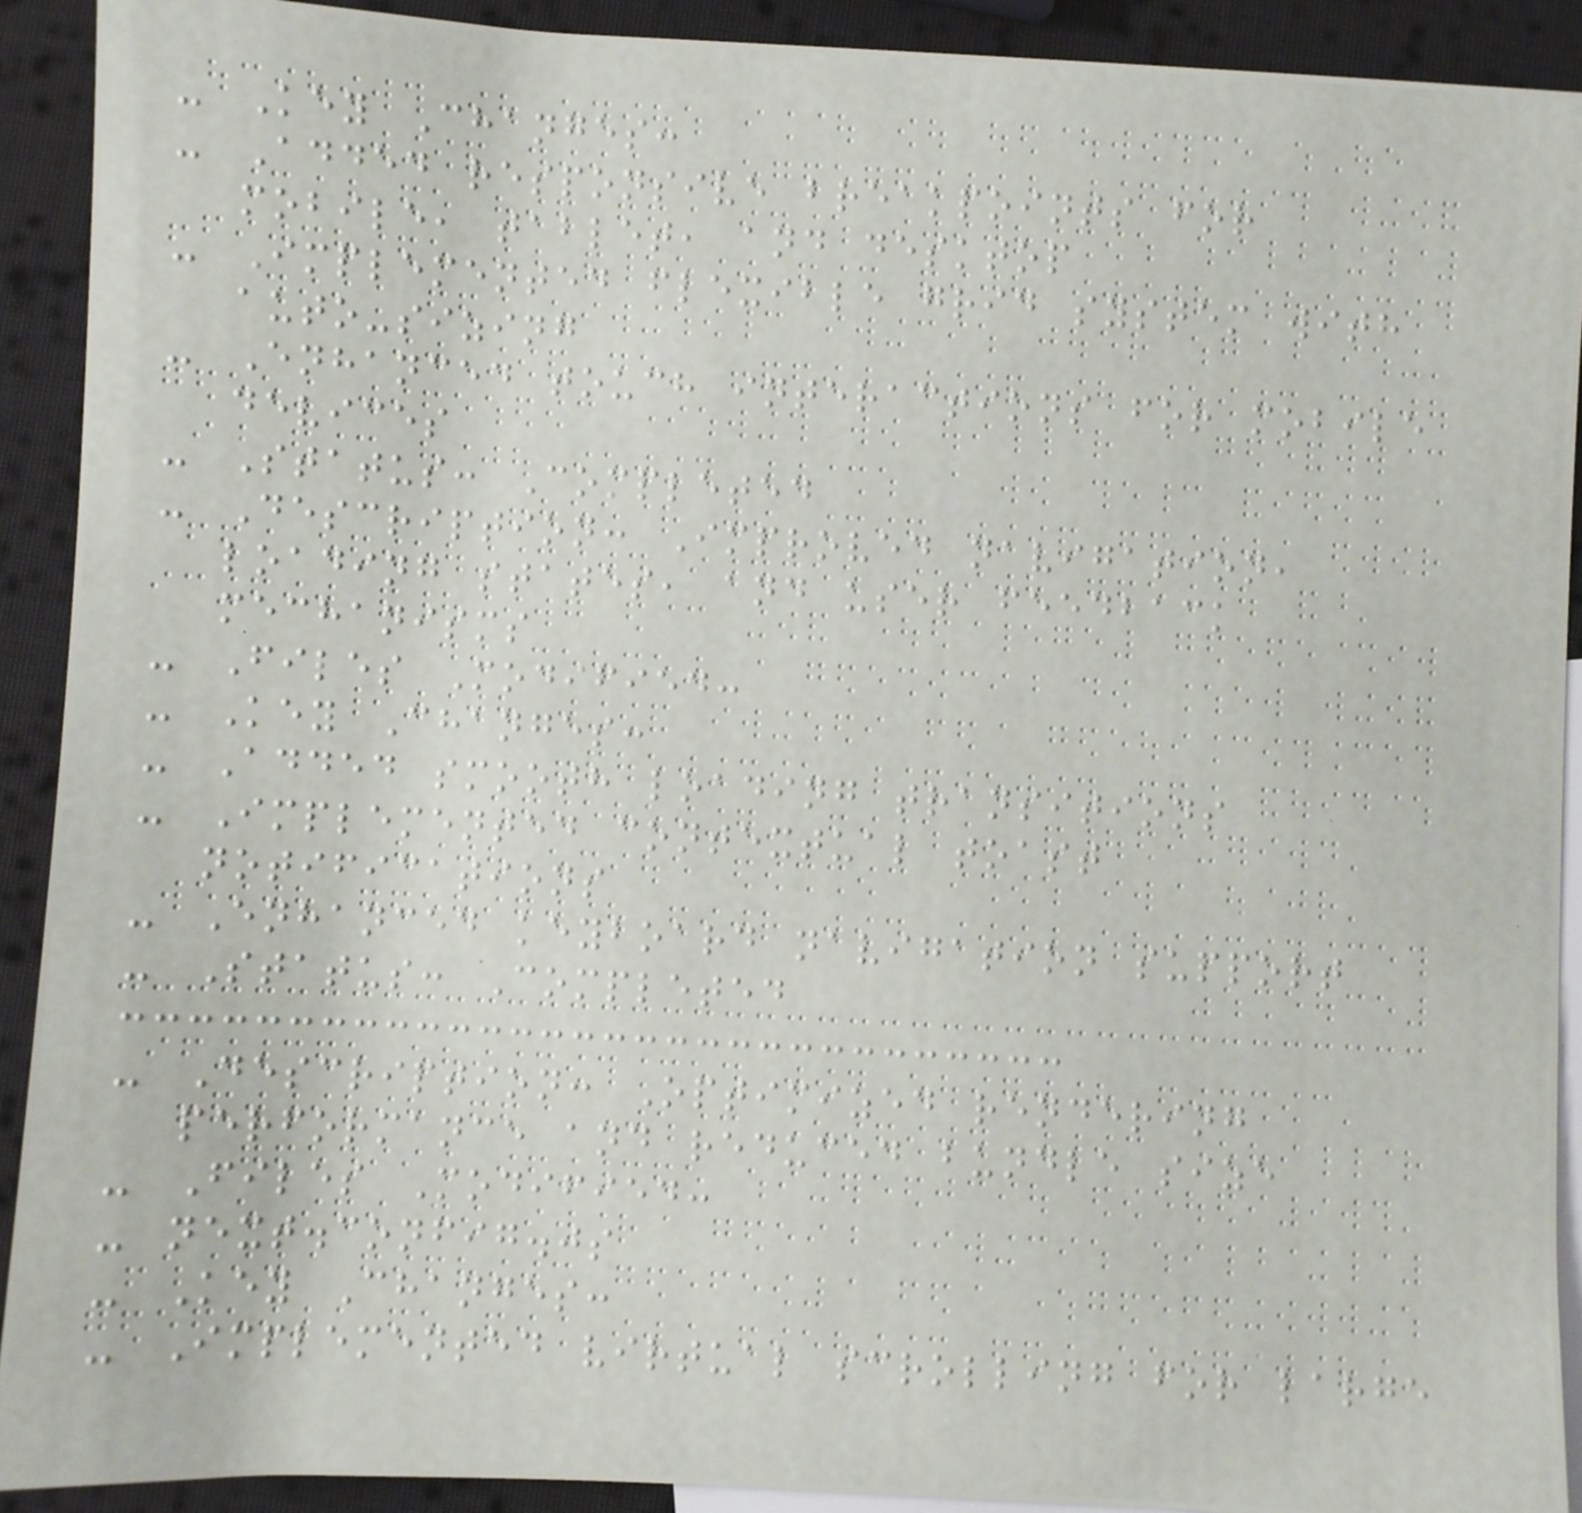- Key Changes:
- Added responsive breakpoints for
mobile, tablet, and desktop
- Implemented flexible grid system with
auto-sizing
- Enhanced touch interactions for mobile
devices
- Status: Completed
- Description: Improved navigation,
loading states, and user feedback
mechanisms
- Files Modified:
- Key Changes:
- Added smooth loading transitions
- Implemented contextual toast
notifications
- Enhanced keyboard navigation support
- Status: Completed
- Description: Optimized rendering
performance and reduced bundle size
- Files Modified:
- next.config.js
- Key Changes:
- Implemented virtual scrolling for large
